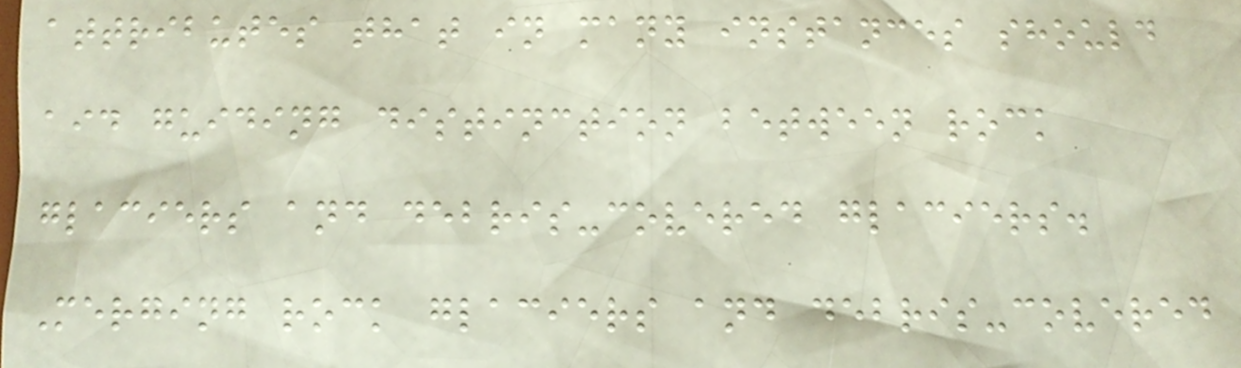attributes that in many instances should
aid guiding distinction between rock
glaciers and debris-covered glaciers.
Merging rock glaciers and debris-covered
